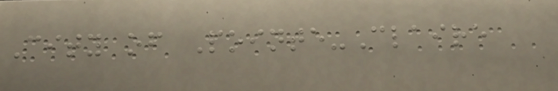City of Pointe-Claire
